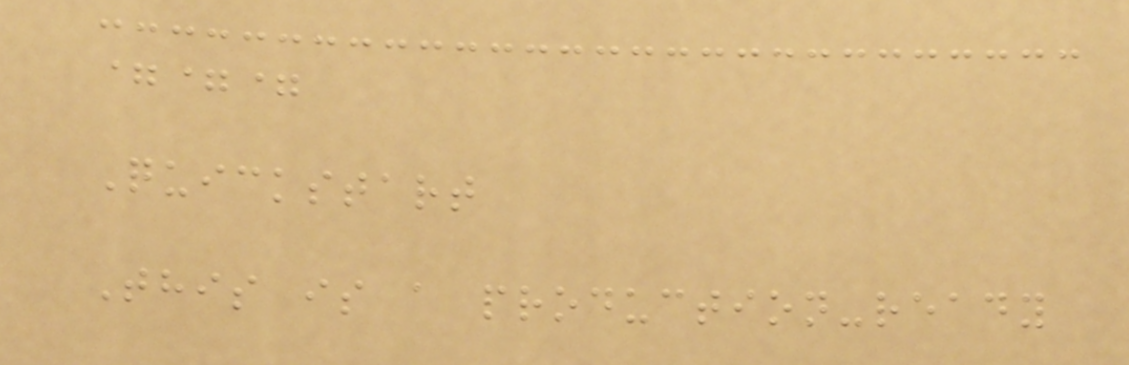===
Quickstart
This is a production-ready
